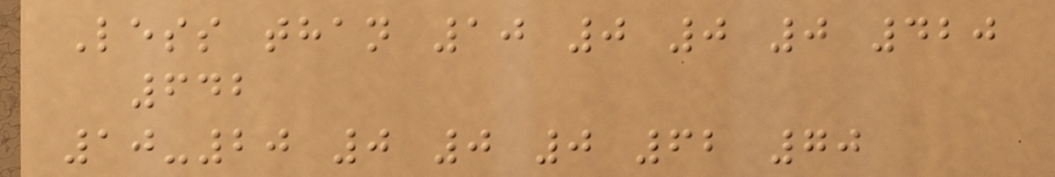Less than 10 0 0 0 420
642
10-20 0 0 0 62 70
